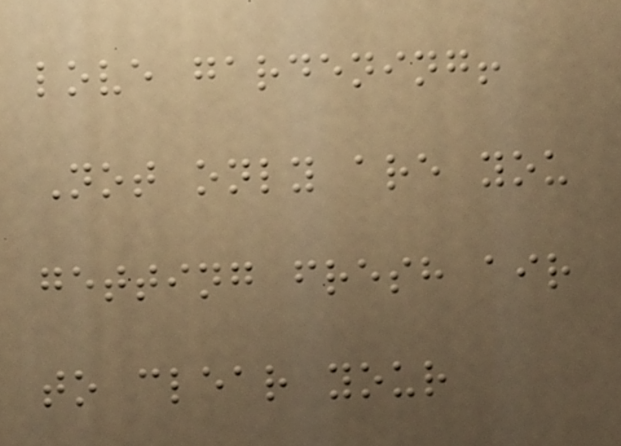love gardening!
Not only are you
getting fresh air
to clear your
